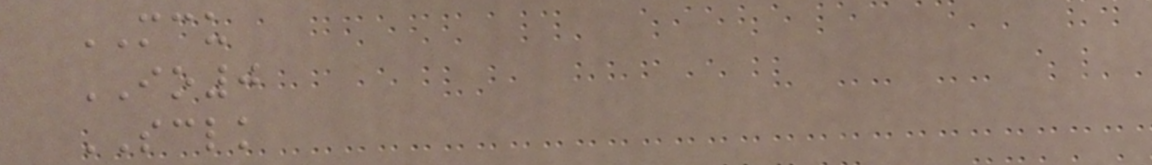MCU
IO0
SCLK
